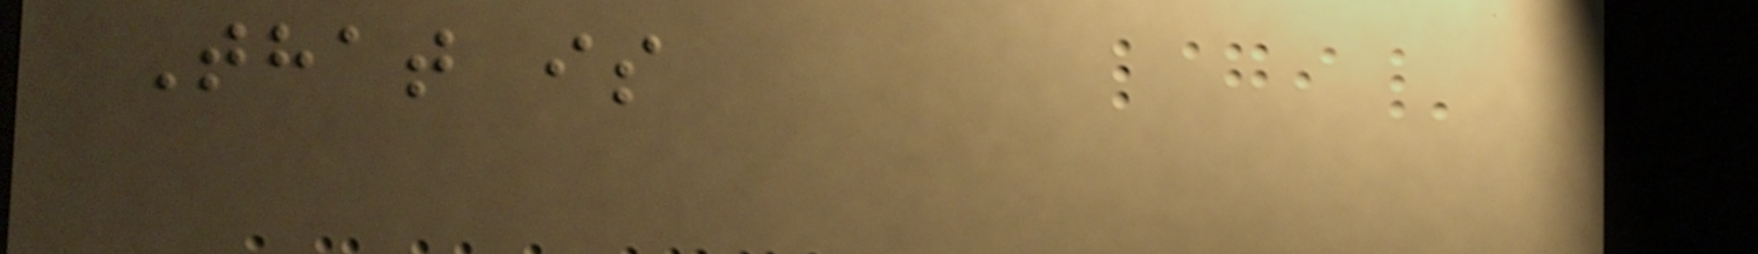That is
